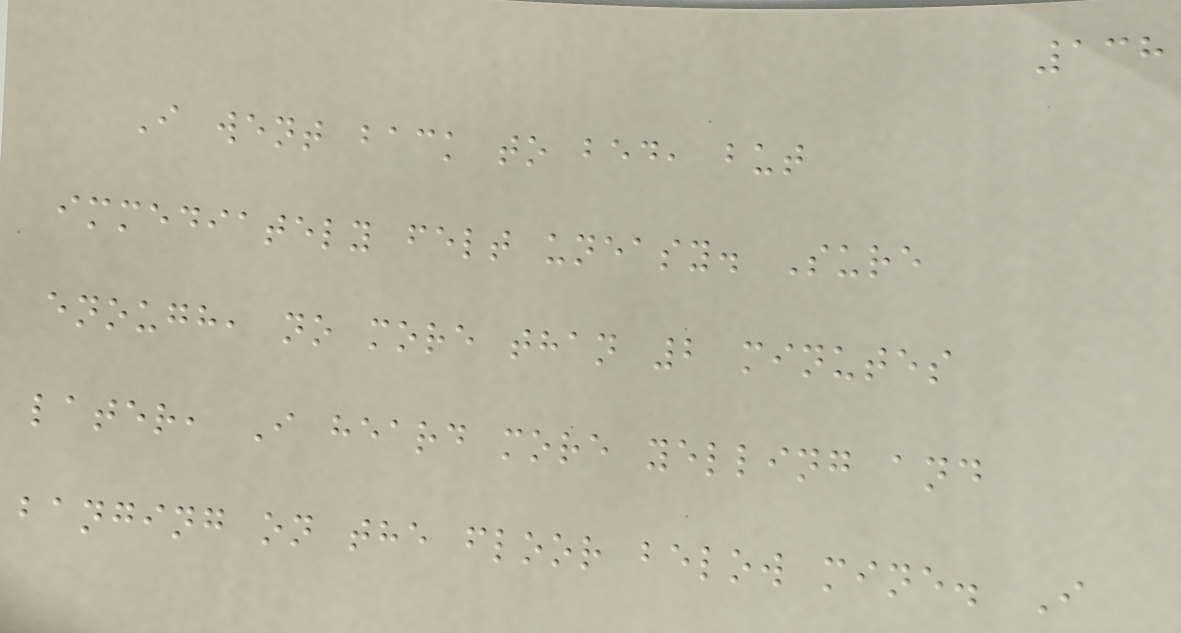138
I went back to bed, but
immediately felt uneasy. Sure
enough, no more than 2 minutes
later, I heard more yelling and
banging on the floor below mine. I
